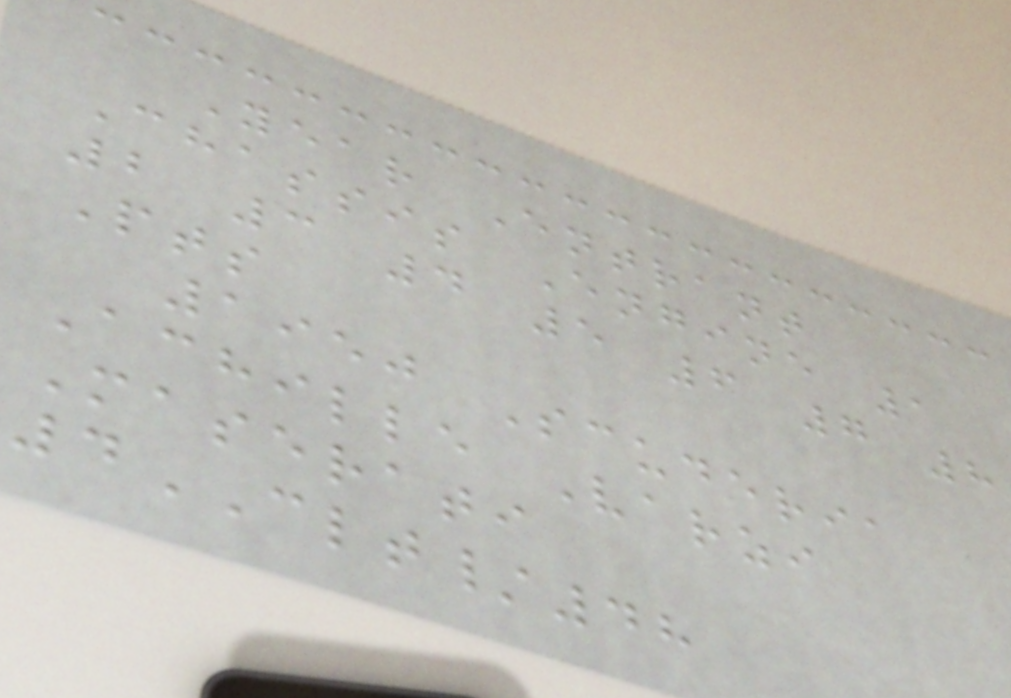Year Entrant
Chassis Engine 1
2 3 4 5 6 7 8
Pts
1950 Scuderia
Achille Varzi
Maserati
4CLT/48
